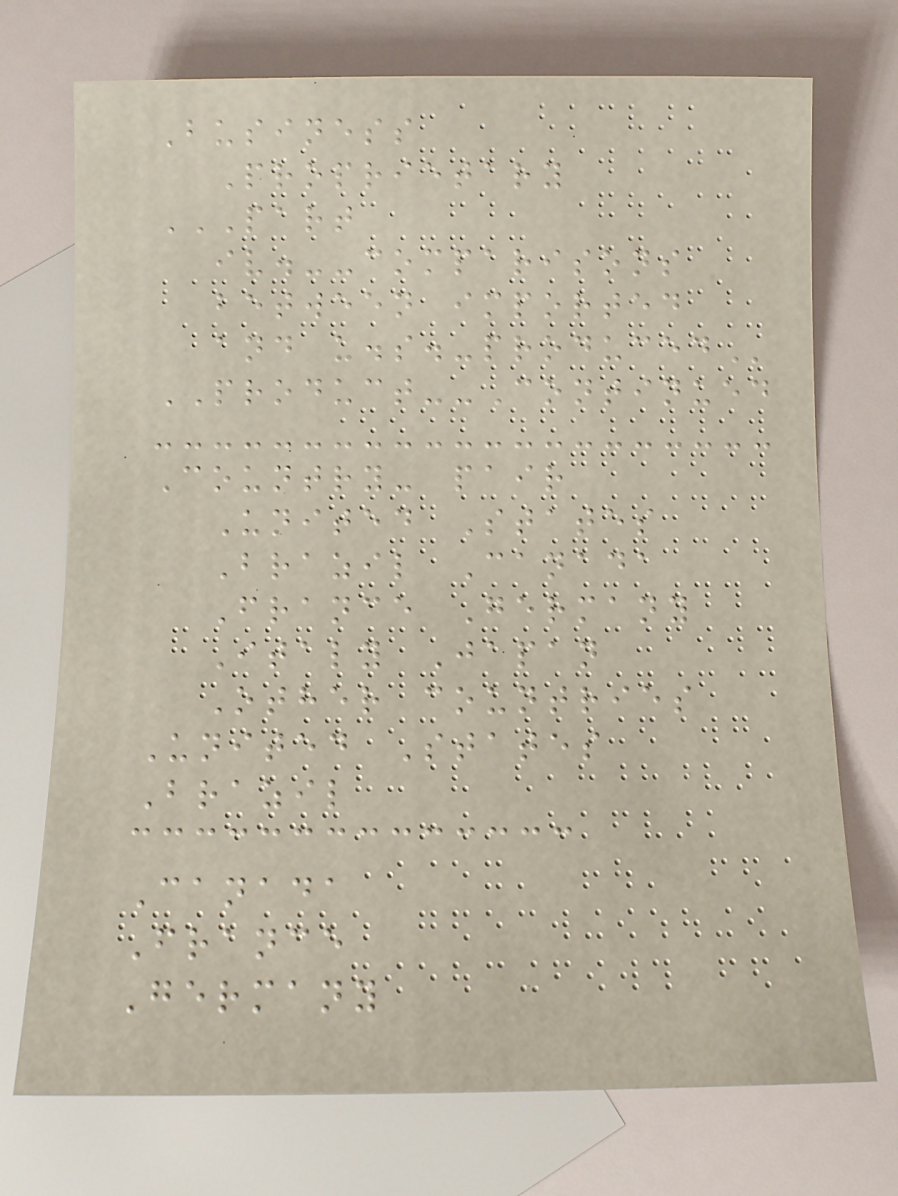Business
Proprietary
PART
IV.--COMPARISONS
BETWEEN IMPORTED
AND U.S.-PRODUCED
PRODUCT--Continued
Country- pair
United States
Brazil Canada
France Germany
Italy Japan
Other countries
United States
Brazil
Canada
France
Germany
